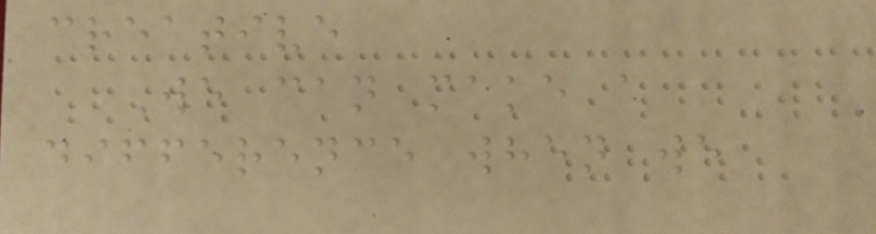creative
We can make a
difference when we
